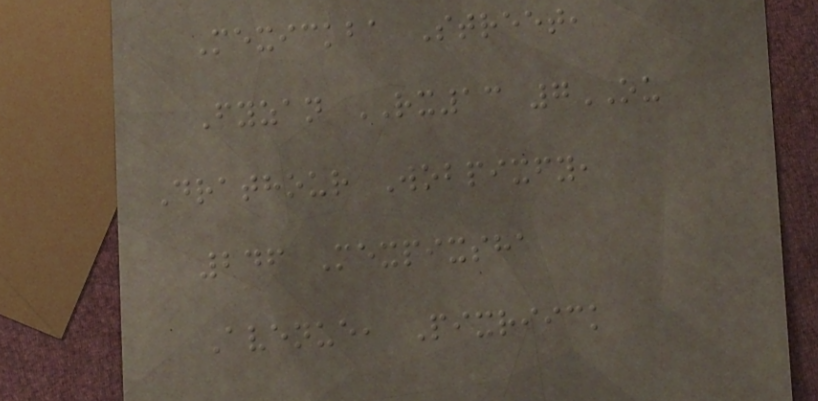Mexickba Street,
Fyzan RX13 7OU
Drathour Wobpixfy,
246 Mexpixsha
Avenue, Pixriick
